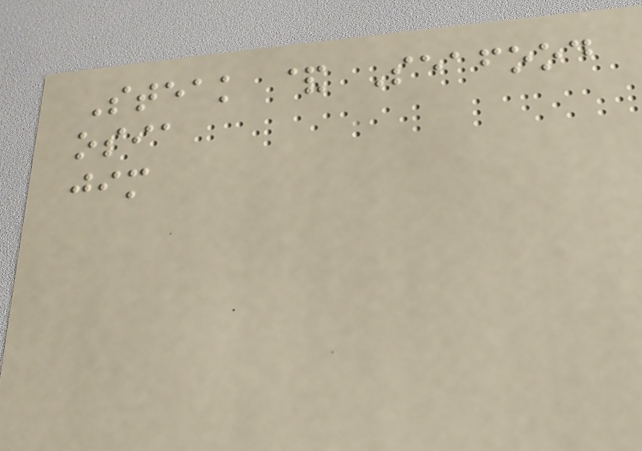Steak & Seafood
osia
jim
